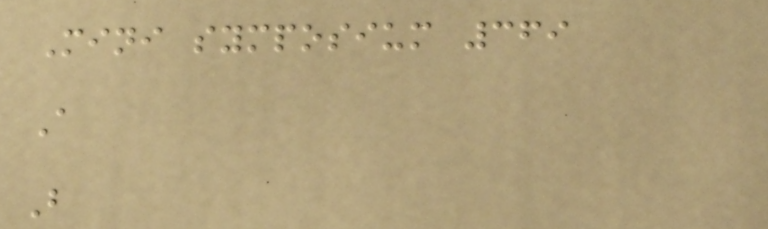Mini symposium 369
A
B
